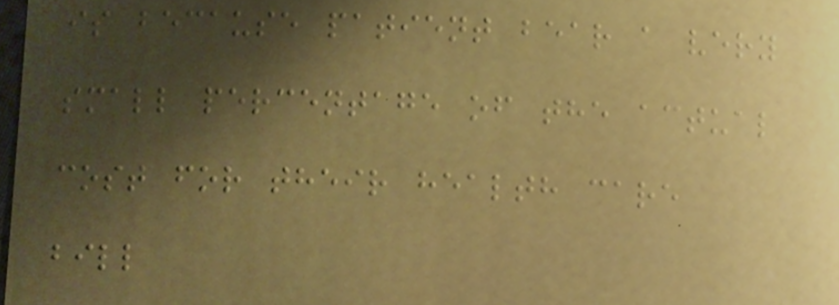is because patient bear a very
small percentage of the actual
cost for their health care
bill
